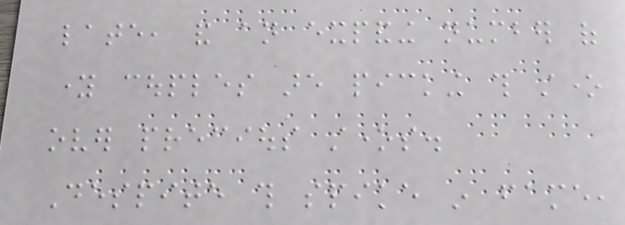late, and an expanding number of
young couples are picking this stone
over precious stones.
Despite this spike in fame,
